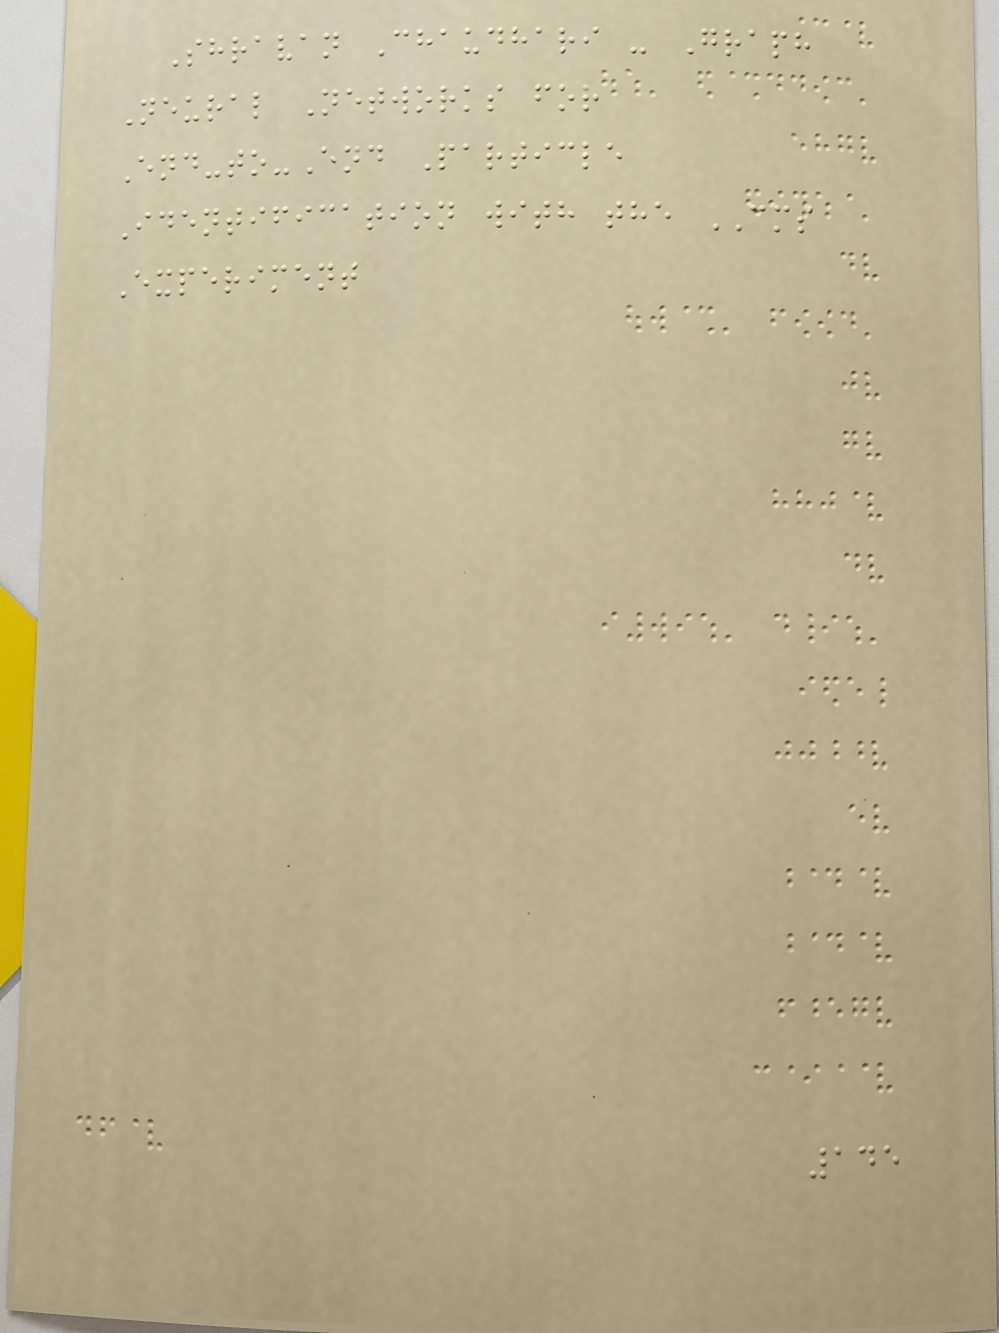Shravan Chaudhari - Graph
Neural Networks for
End-to-End Particle
Identification with the CMS
Experiment
145
